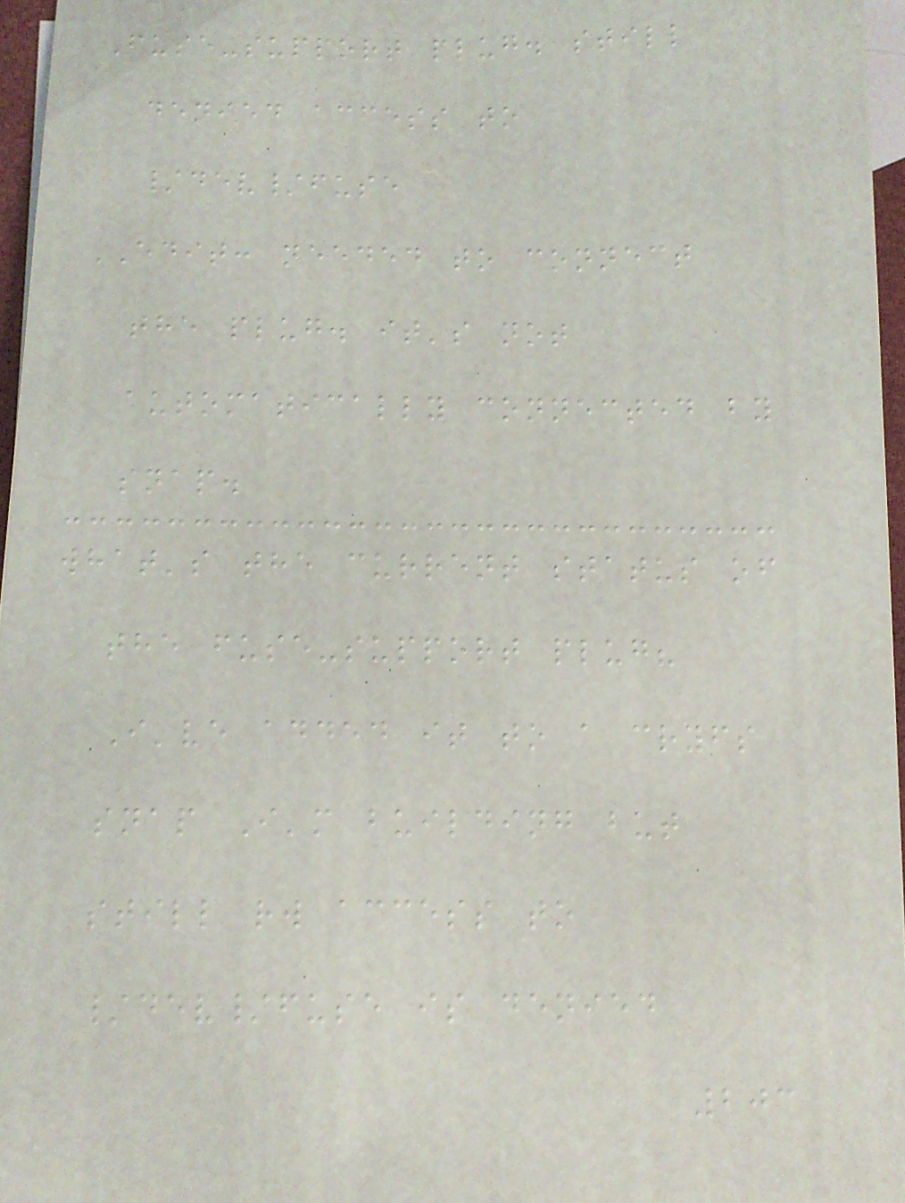Fuse-support plug. still
denied access to
/dev/fuse
EDIT: needed to connect
the plug. it's not
automatically connected by
snap.
what's the current status of
the fuse-support plug?
I've added it to a cryfs
snap I'm building but
still rw access to
/dev/fuse is denied
203
